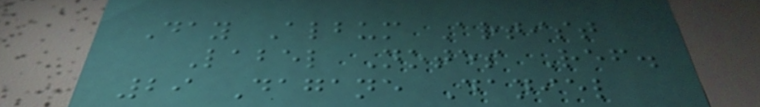Day Album Artist
Label Notes Ref.
29 Dagane Daniel
